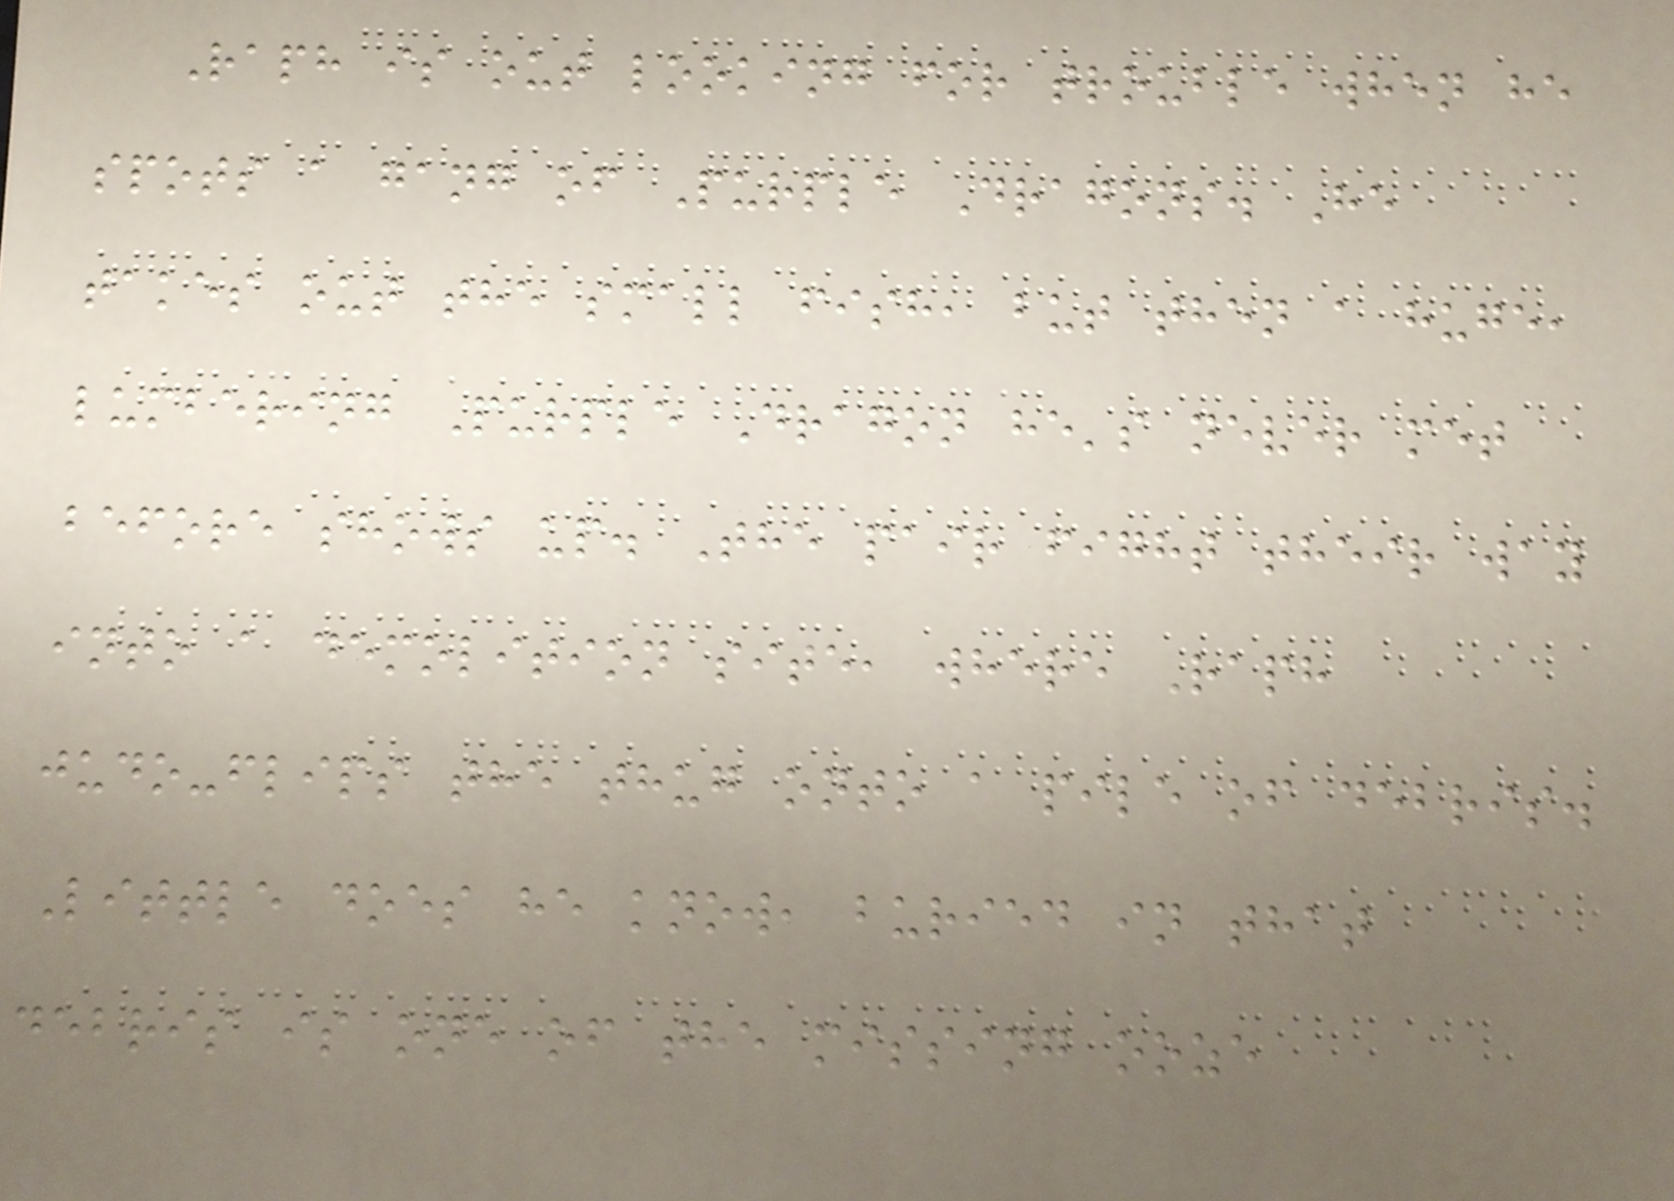Raph is out looking for trouble when he
spots a gang of Purple Dragons. He
takes out the small fish, but then a huge,
lumbering Purple Dragon he's never met
before shows up. The pair fight their way
into a demolition site, where Raph
judo-flips the thug onto a pile of debris.
Little does he know, buried in that
debris is one of the missing ooze
